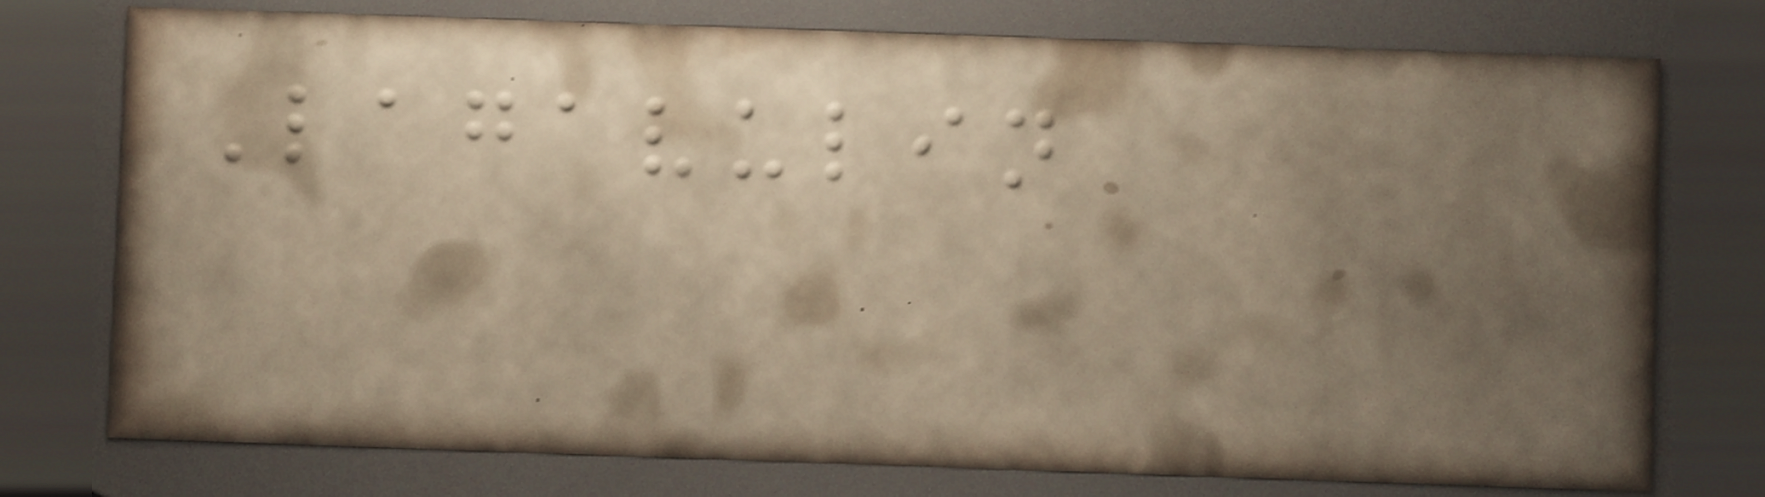Lagavulin
